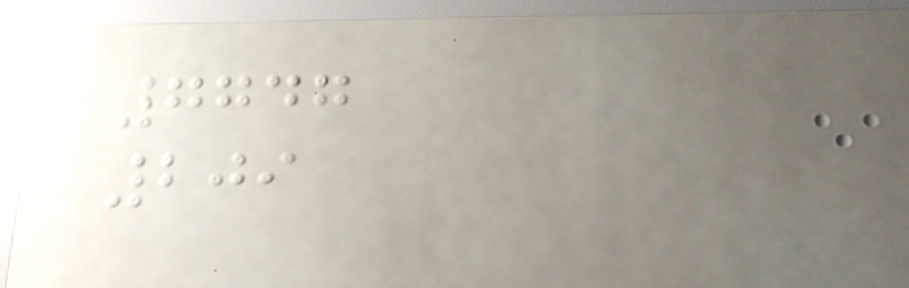7747
209
